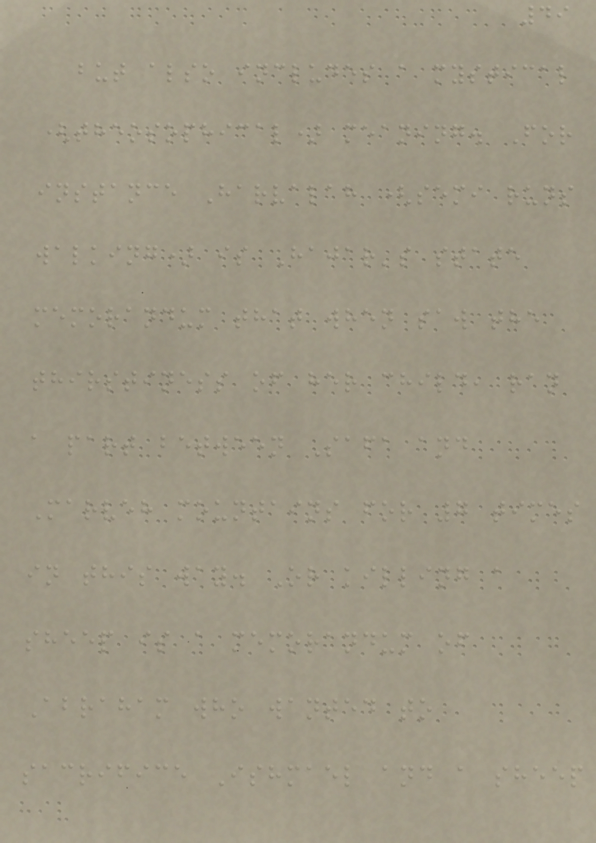49
but also includes a mystical
(theosophical) meaning. For
instance Harvalah (semi runs
walking) is Hajar's state
memorandum that when saw the
thirstiness of her child, ran
a part between Safa and
Marveh mountains for 7 times
in this way. Or killing a
sheep is a memorandum of
Abraham who wanted to
sacrifice Ishmael and a sheep
